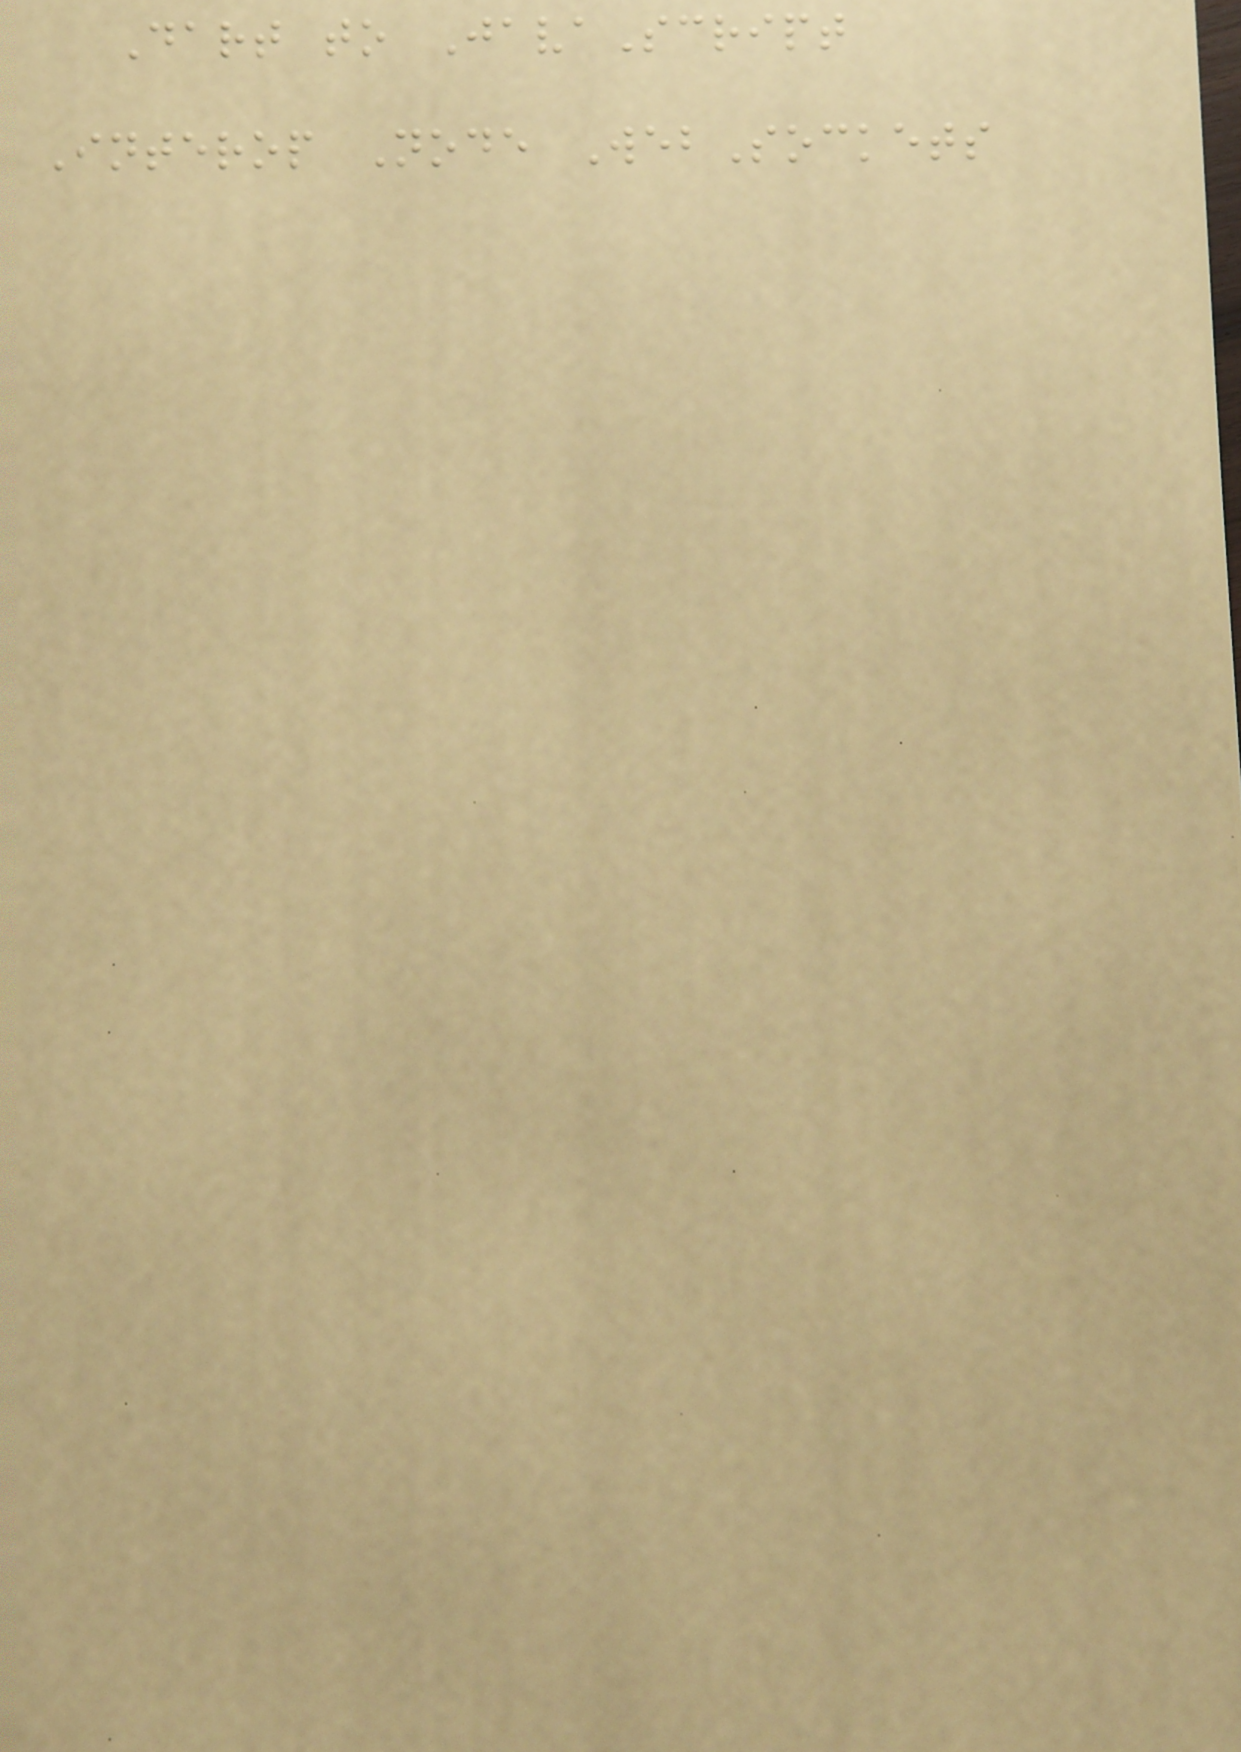Dart to JavaScript
Interop Node WebSockets
